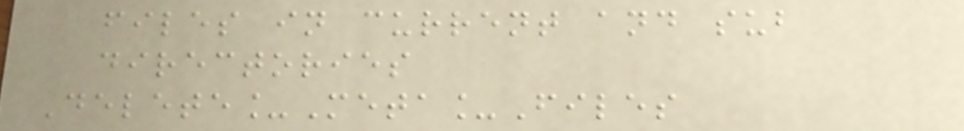files in current and sub
directories
Delete_Meta_Files
